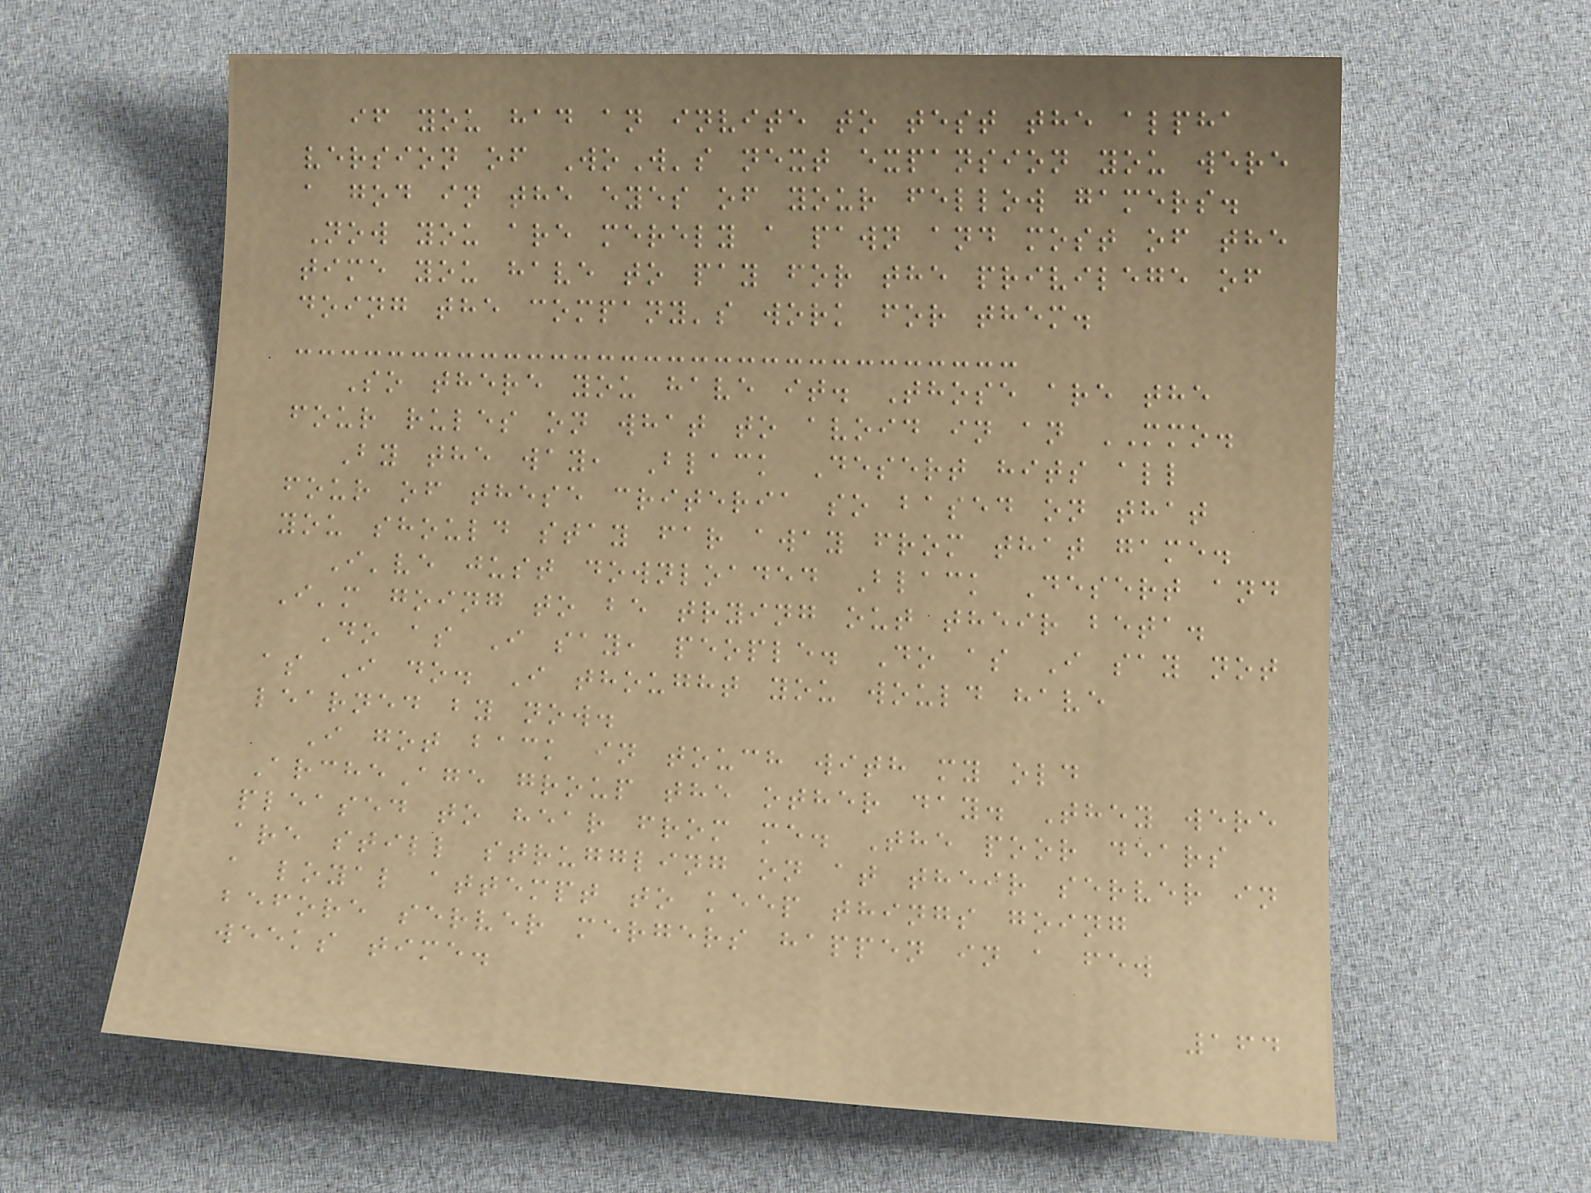if you had an invite to test the alpha
version of WoW's next expansion you were
a god in the eyes of your fellow gamers.
Now you are merely a pawn and most of the
time you have to pay for the privilege of
doing the company's work for them.
So there you have it. Those are the
four rules on what to avoid in an MMO.
By the way, Black Desert hits all
four of these criteria so based on that
you should stay far away from that game.
I've just downloaded Black Desert and
I'm going to be trying out their beta.
Do as I say, people. Do as I say not
as I do. I thought you would have
learned by now.
I got back in touch with my old
ArcheAge group the other day. They were
pleased to hear from me. The poor dears
are still struggling on at their server in
a loyal attempt to keep things going
before server mergers happen in a few
weeks time.
164
